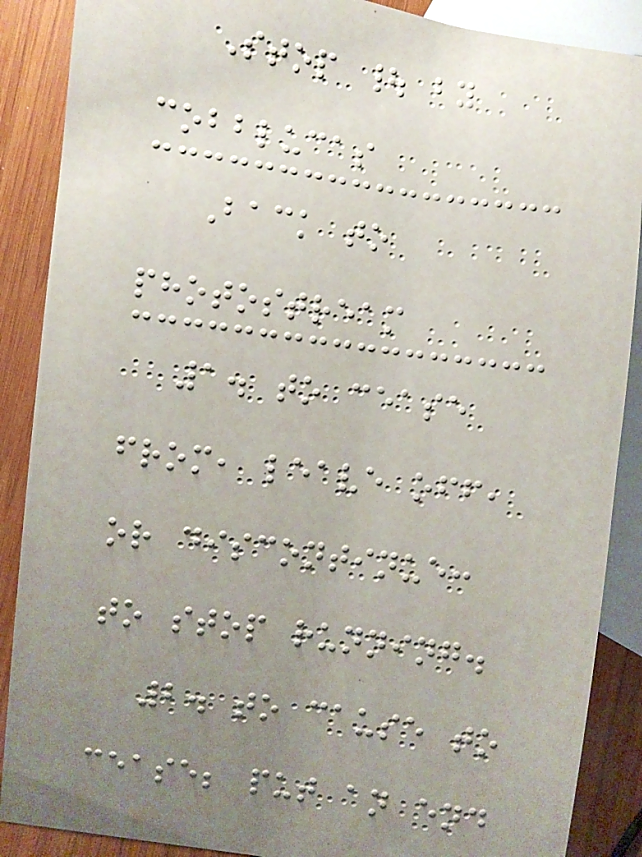Stop | by
cobblucas
Back to
photostream
1. to cease
from, leave off,
or discontinue:
to stop running.
2. to cause to
cease; put an end
